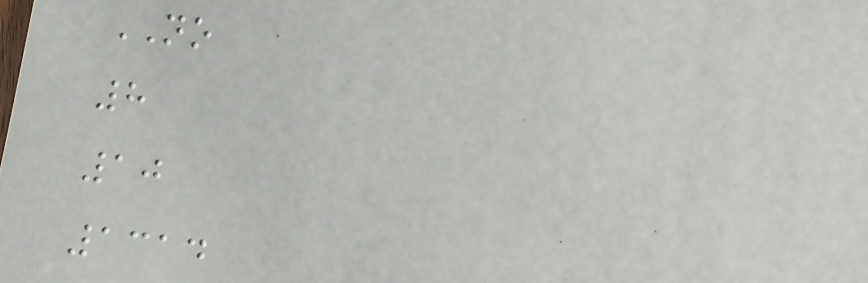NO
8
10
1314
